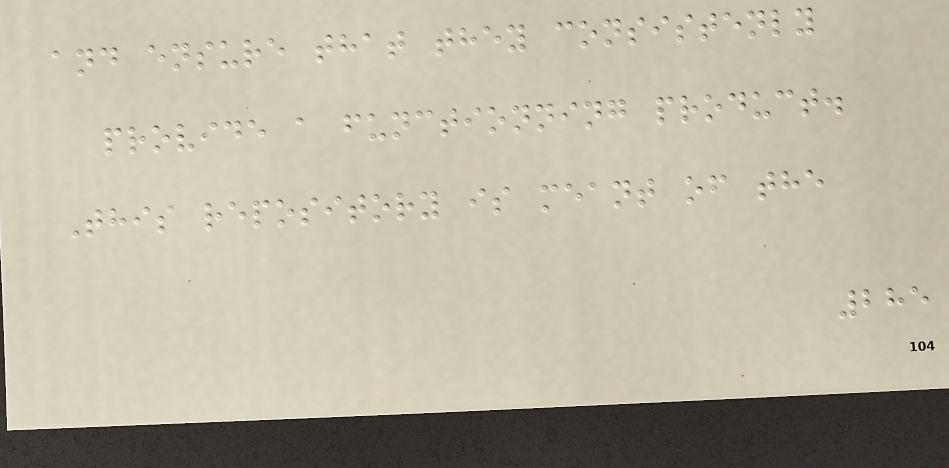and ensure that they consistenly
provide a functionning product.
This repository is meant of the
285
